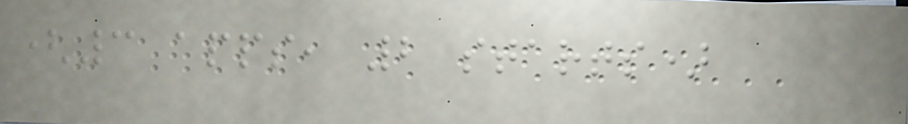(3 apps, 2 starts)
